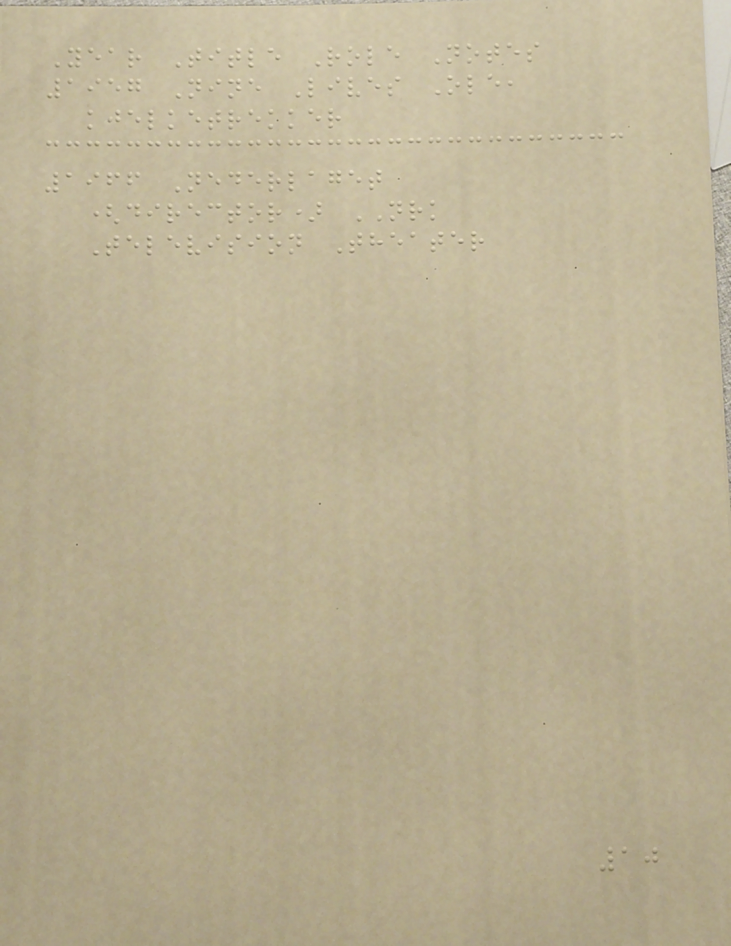Year Title Role Notes
1957 Nine Lives Ole,
kjelketrekker
1966 Nederlaget
(director) NRK
Television Theater
10
